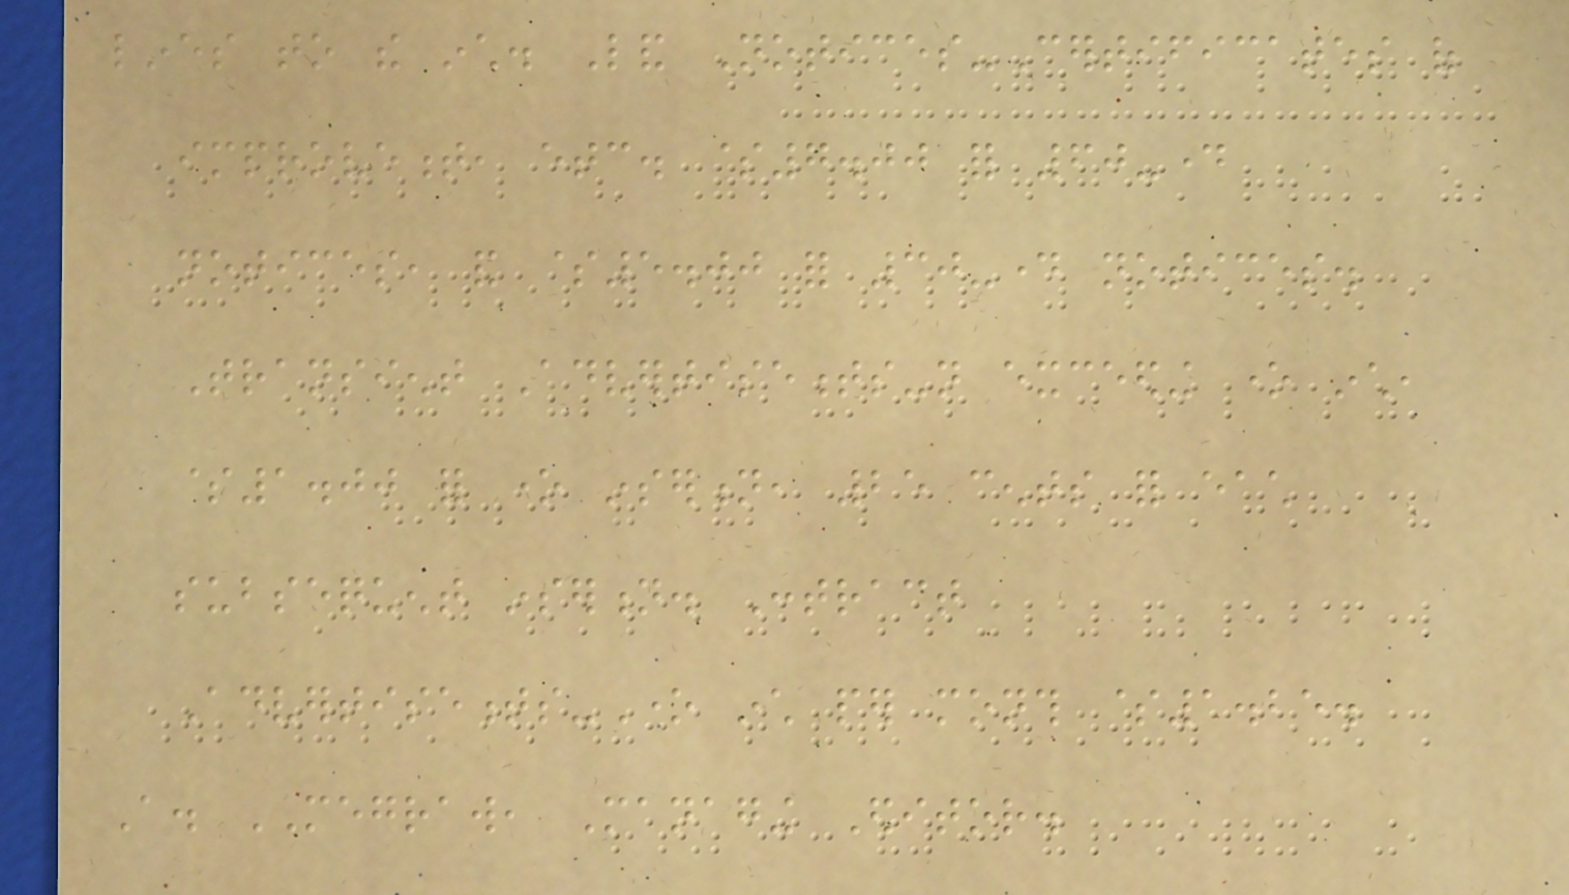lines to the inch. Land Notices-Certificates of
improvement, etc. $7.00 for 60-day
notices, and $5.00 for 30-day notices.
Transient Advertisements-not exceeding one inch,
$1.00 for one insertion, 25 cents for each
subsequent insertion. Contract
Advertisements-One inch per month $1.25.
A. MEGRAW, Managing Editor.
